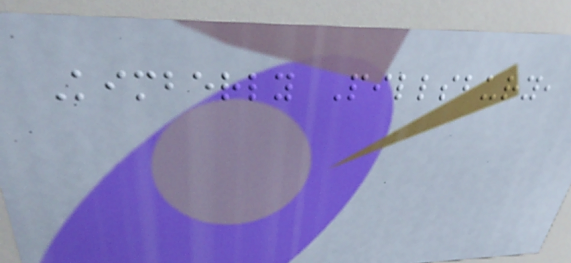Kimberly Pillsbury,
